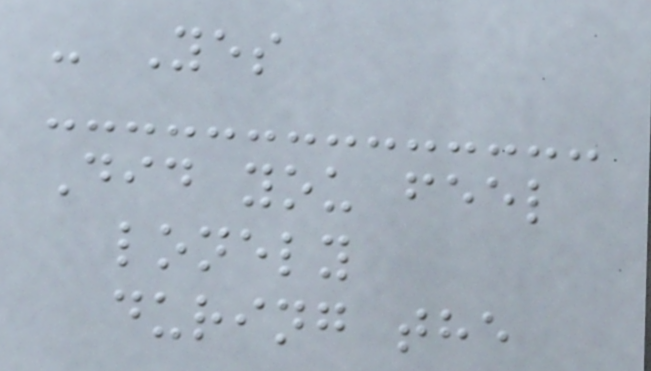- Yes
Did you feel
lonely
during the
